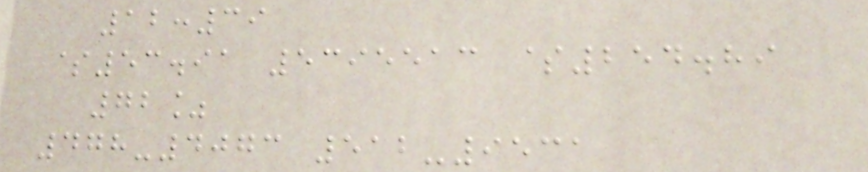12:39
$53.91 5395513 $254.89
72%
478-4073 512-9531
